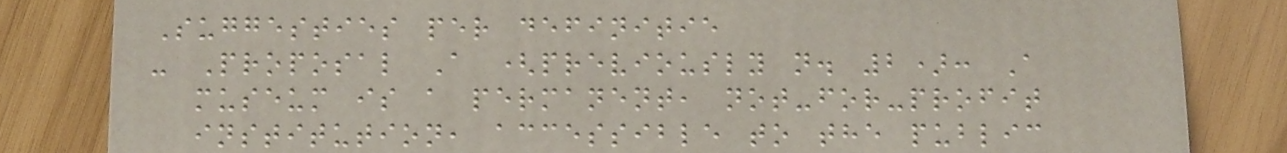Suggesties per definitie
- Proposal A (previously n. 2): A
museum is a permanent, not-for-profit
institution, accessible to the public
